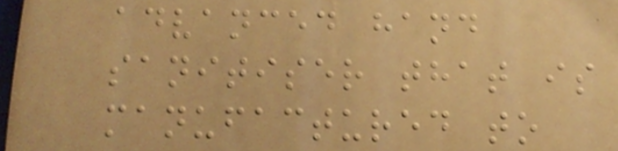advanced hand
sanitiser that is
manufactured to
